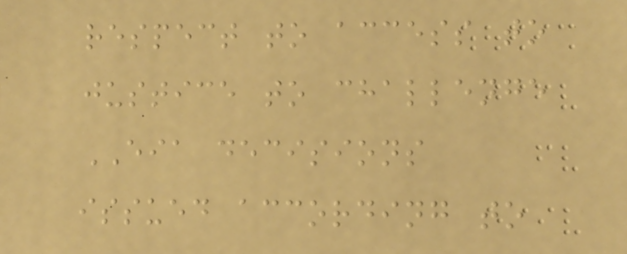respect to access to
justice to challenge
EIA decisions
issued according to
